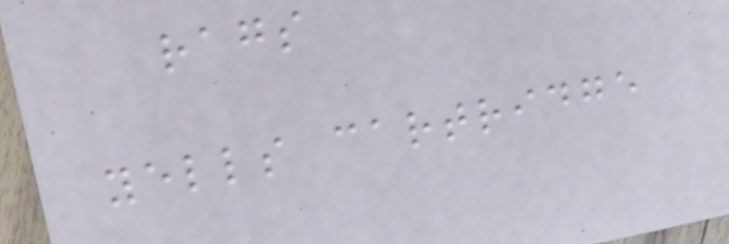rags
yells cartridge
